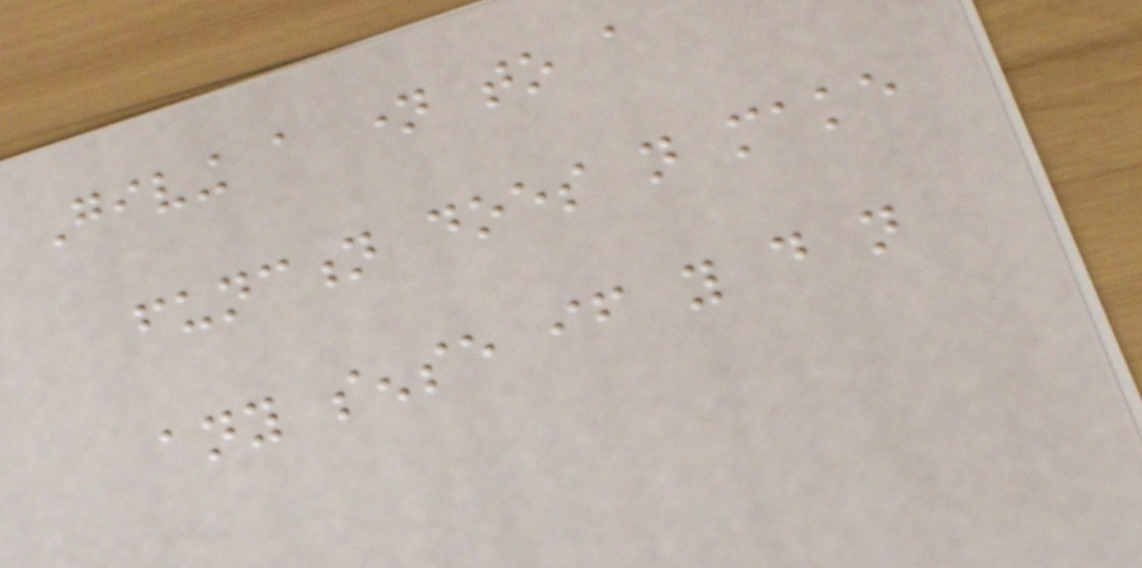Giving a name to a
function does not make
any sense if you do not
